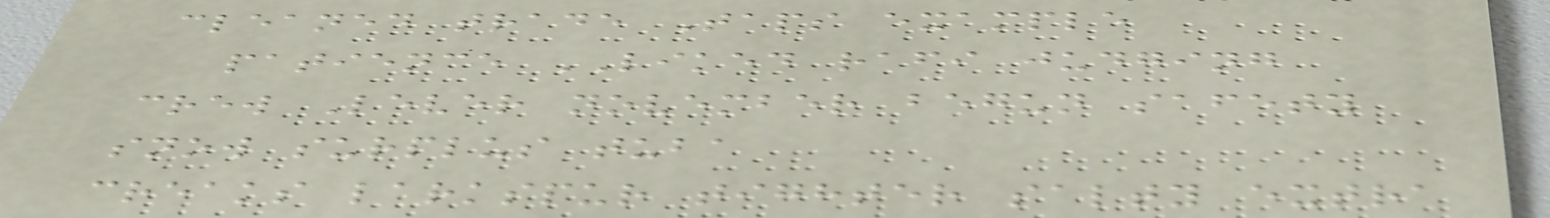cleaned trade Taps example
patience LIKED rafi judging
crew Lever november begun safety
snow surplus tuba
creaks larkspur tighter salty extra
